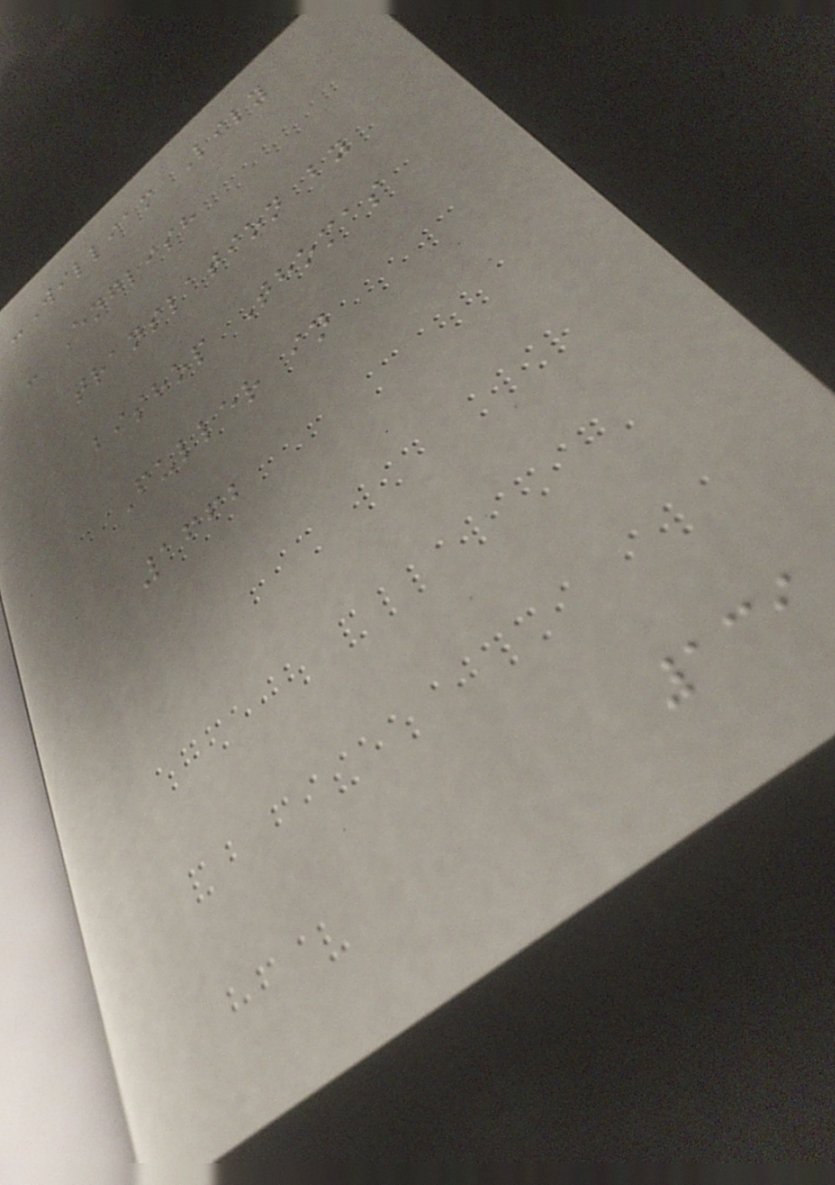-William Lily
- English
translation by
bishop Thomas
Fuller in
1662
139
